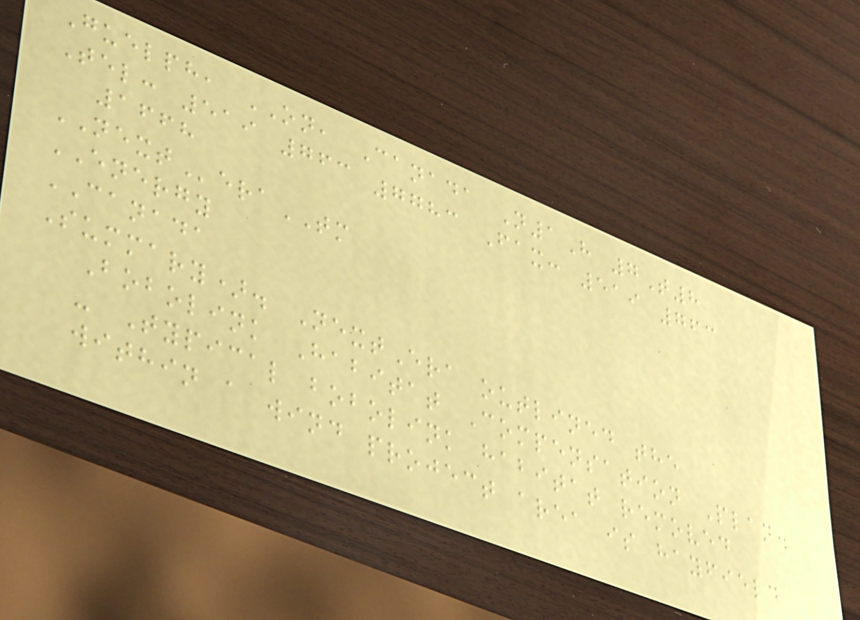Guelph, ON, Canada N1H 7T8
Tel: 519 763 7783 Fax: 519 763
1668
NEXTeraTM
ENERGY
CANADA
Summary). NextEra outlined the
Bobolink Habitat Compensation Plan.
- Typical bobolink habitat removed
within a wind project area is hayfield
